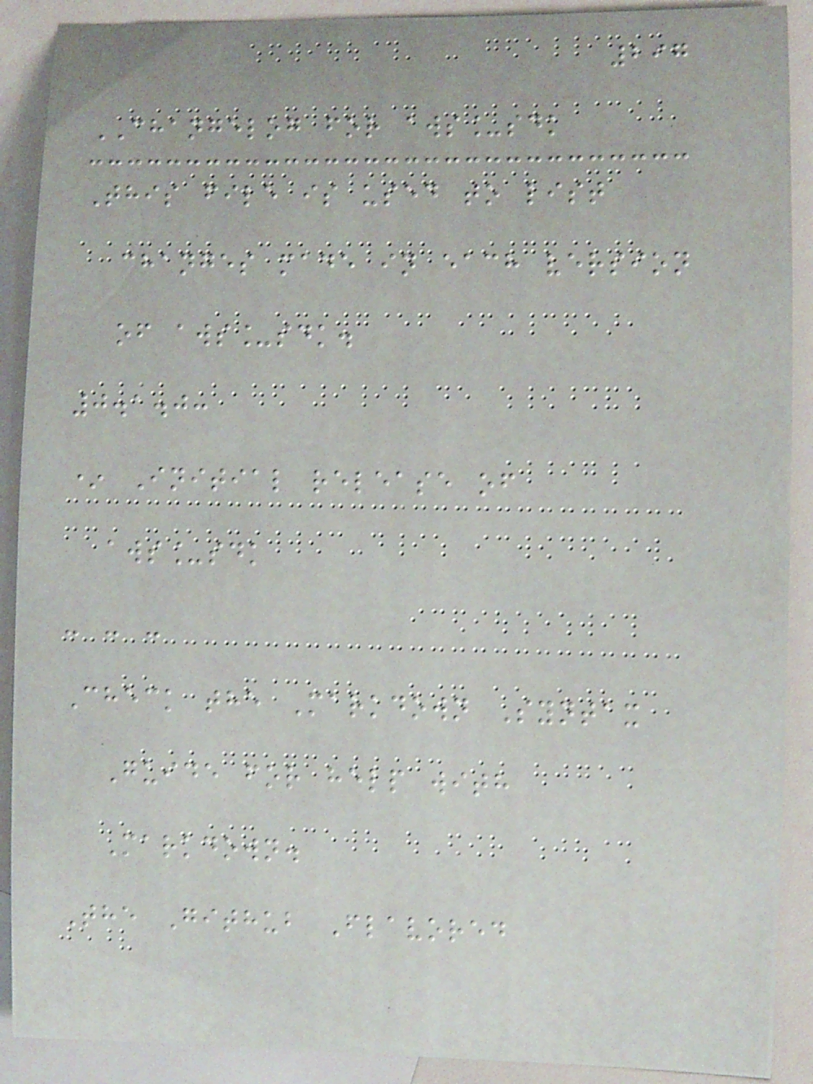297
CHANGELOG for aws_sdk
This file is used to list
changes made in each version
of aws_sdk.
0.1.0:
* Initial release of
aws_sdk
- - -
Check the Markdown Syntax
Guide for help with
Markdown.
The Github Flavored
